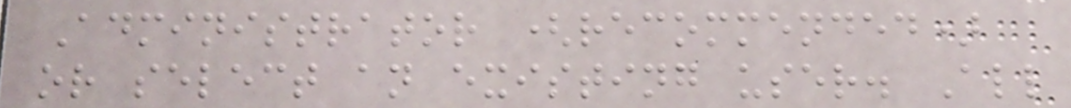Administrator (recommended)
or select an existing user. All
